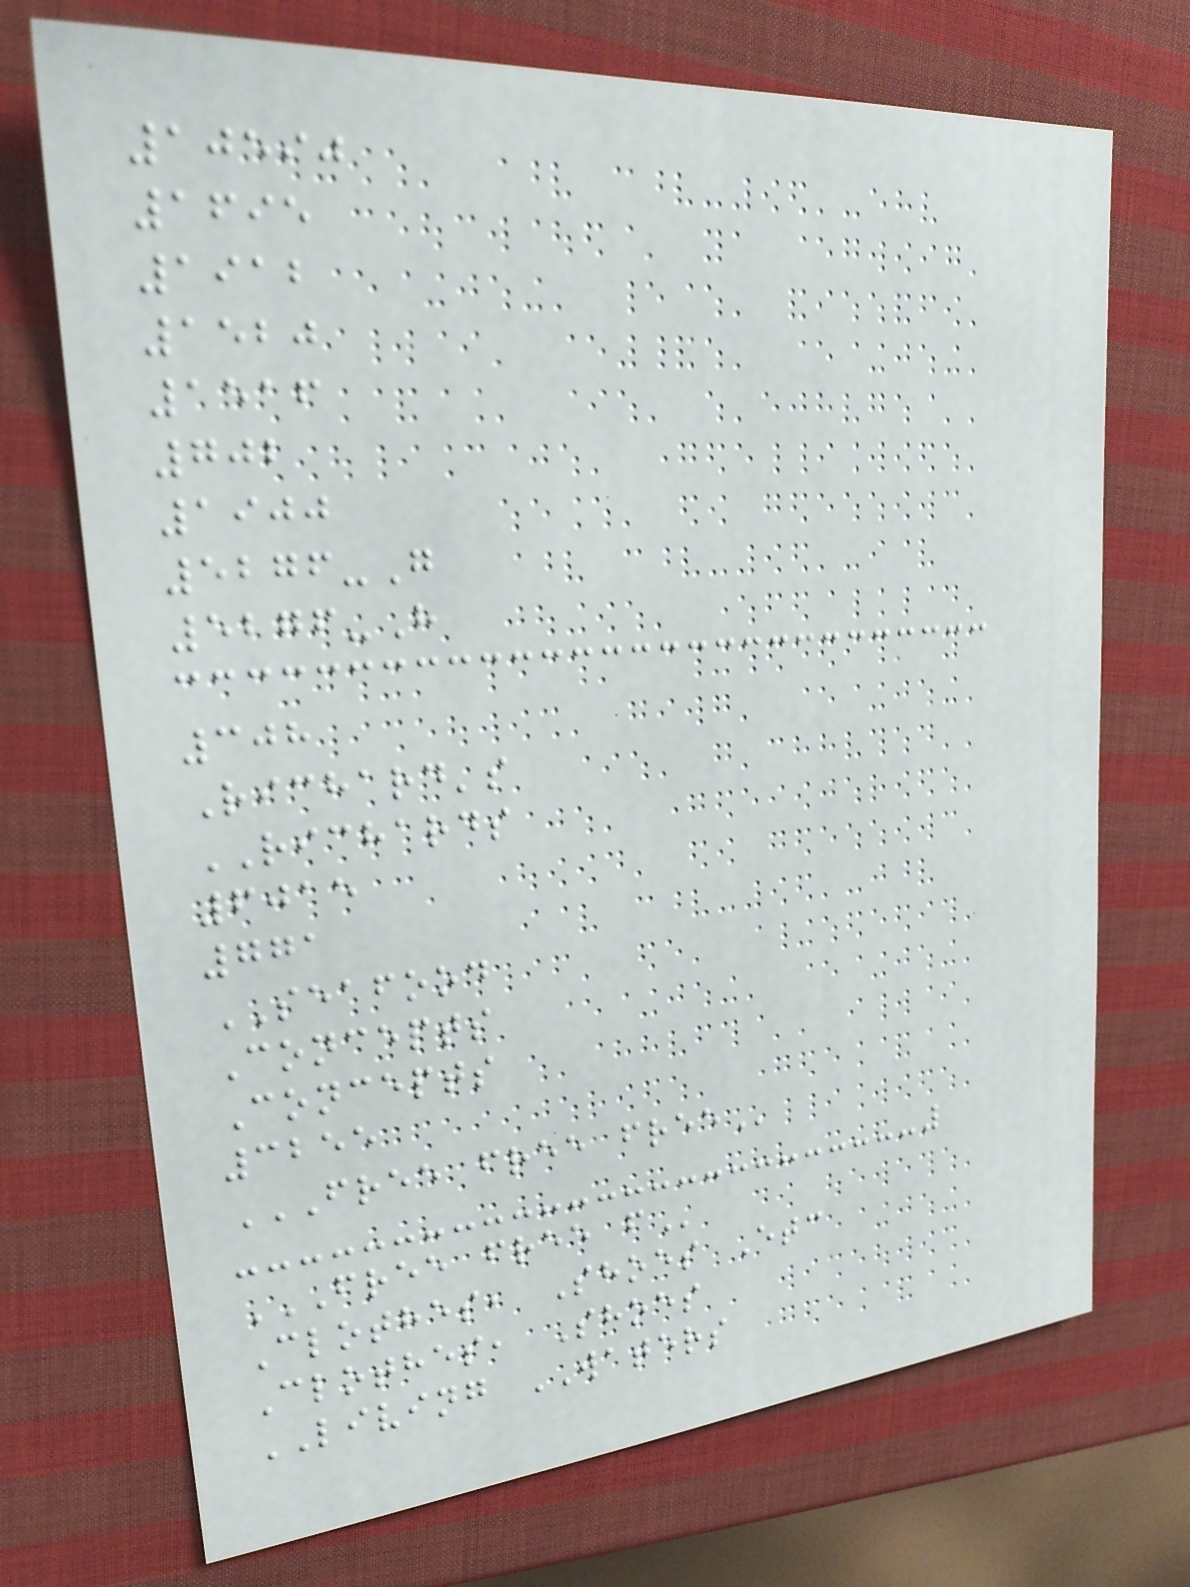10590
1695
1912
1520
1516
702
1900
5276-G
5276-H
308
Richard's
RICHARDS
6015
771
SEAFOOD
Concepts
Concepts
3255
FREE FREE FREE
FREE FREE F
Clothes, Shoes Etc
Clothes, Shoes
LIVING WATERS
